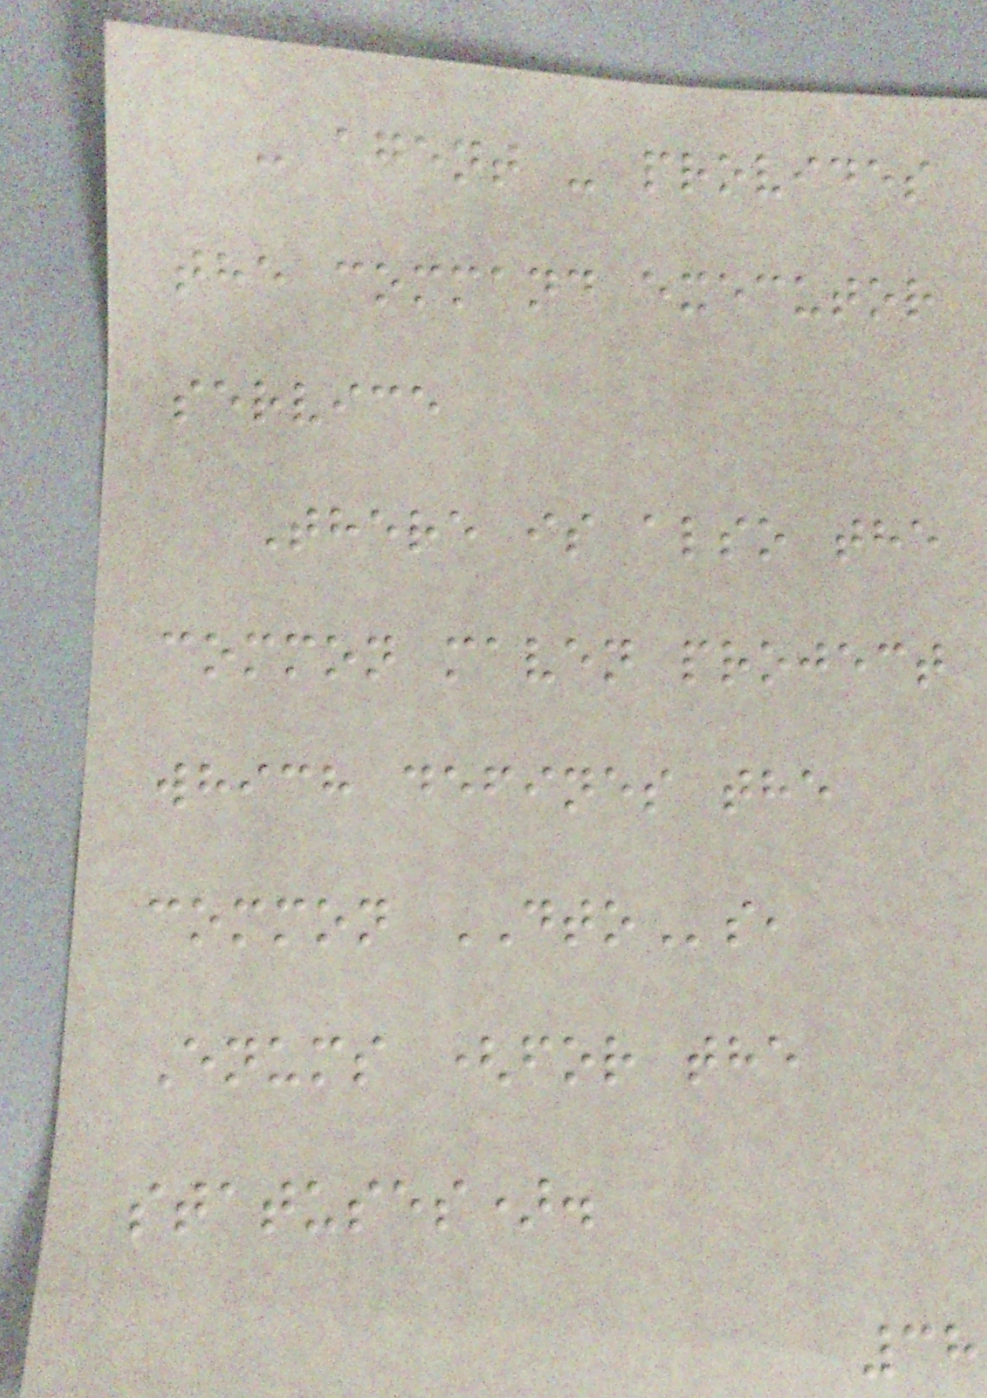- agent - provides
the command executor
service
There is also the
common maven project
which defines the
common DTOs,
Enums (for the
statuses).
38
